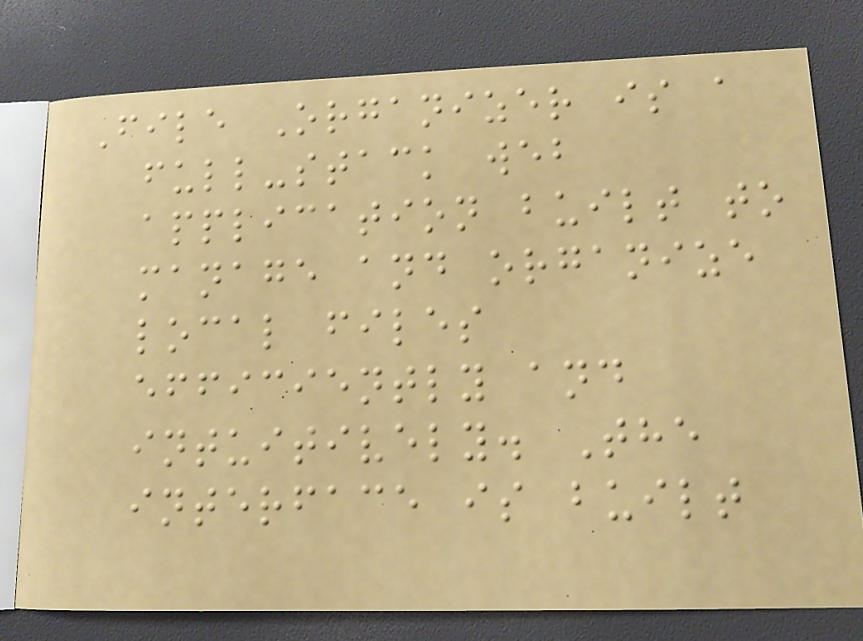File Organizer is a
full-stack web
application built to
manage and organize
local files
efficiently and
intuitively. The
interface is built
